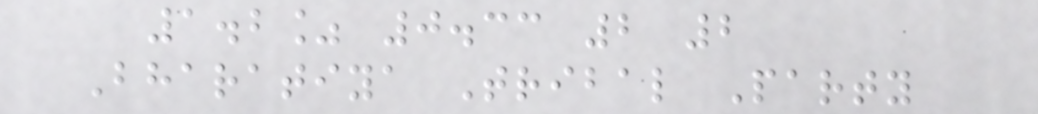1.2% 0.33 2 2
Bharatiya Tribal Party
